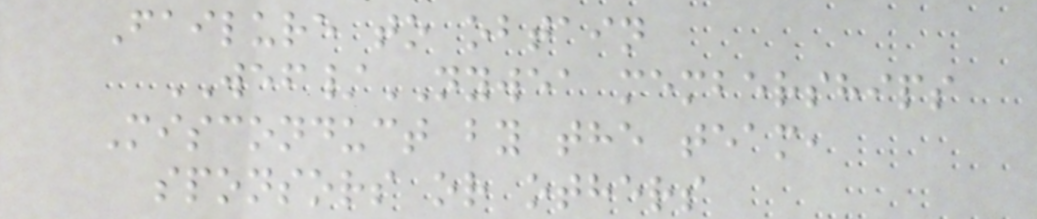Failure to obtain
WEF/NYWEA memberships
Misconduct by the team,
sponsors or others
